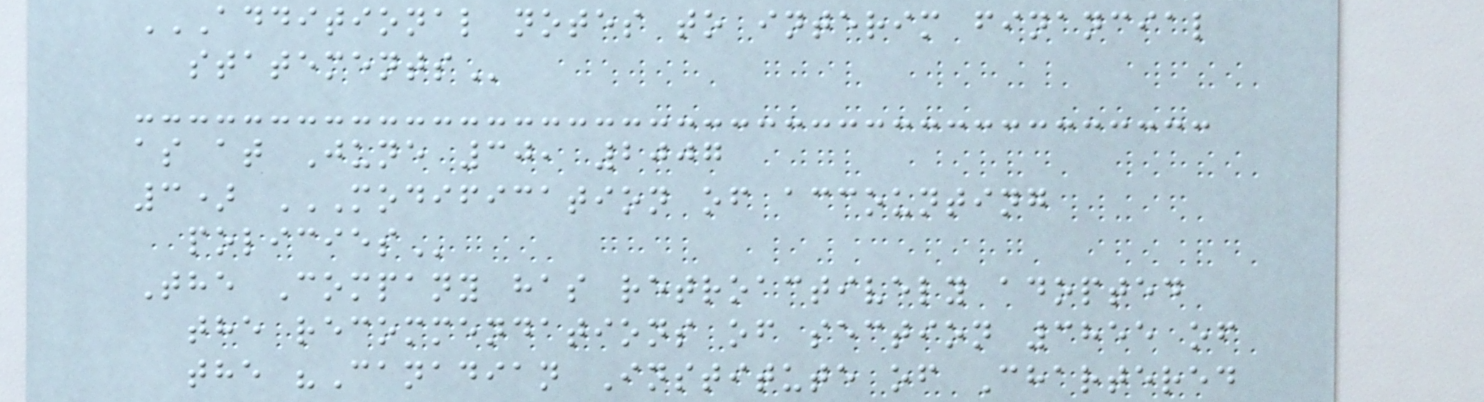ADDITIONAL NOTES TO INTERIM FINANCIAL
STATEMENTS
as at June 30, 2007
3) MODIFICATION OF ACCOUNTING
POLICIES
The Company has retroactively adopted
the recommendations of section 3855 of
the "Canadian Institute of Chartered
